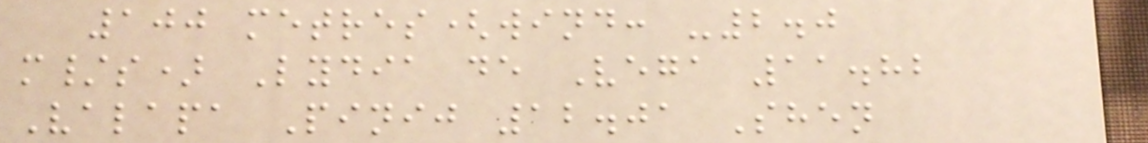100 metres(wind: -2.0
m/s) Lydia de Vega 11.82
Valapa Pinij 12.01 Shen
